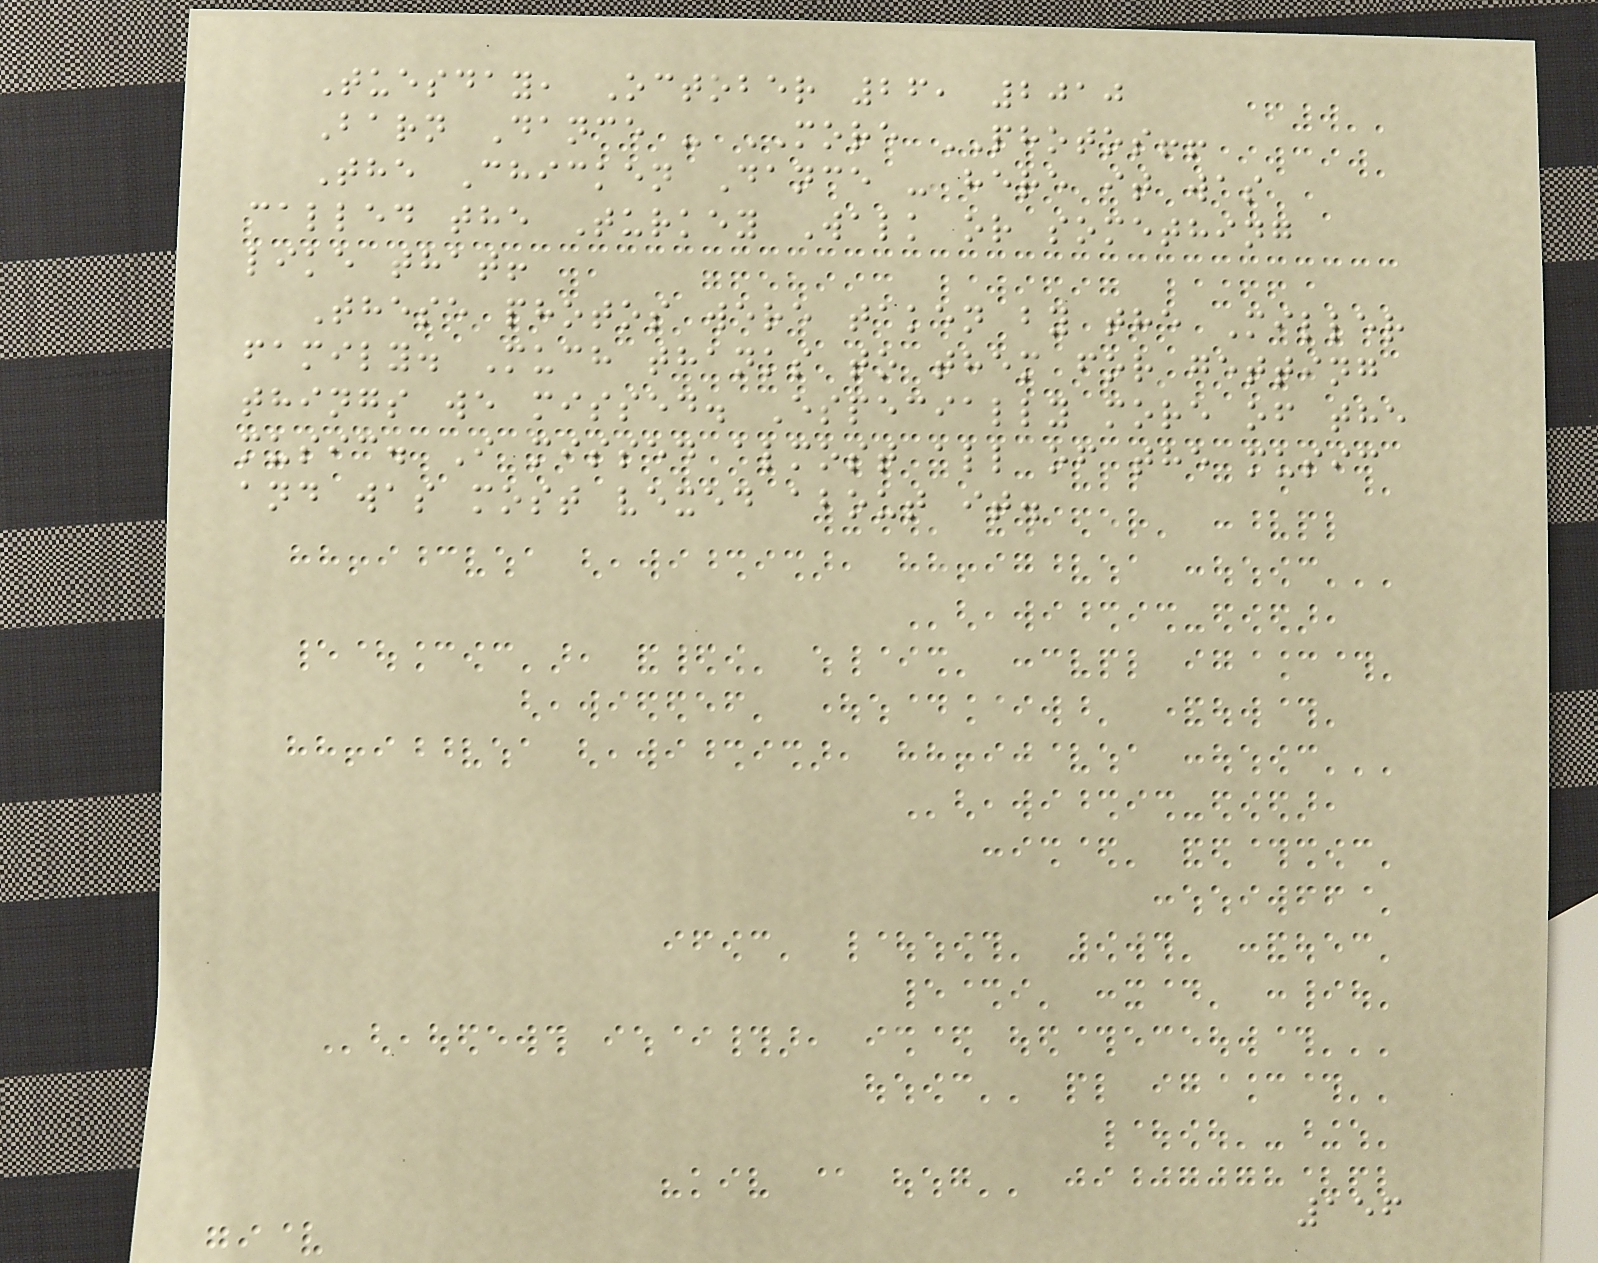Tuesday, October 26, 2010
Barn Dance - MORE PHOTOS!!
The Chicken Dance - here it was
called the Turkey Walk or something
like that!
These photos were taken by the Miller
family. Much thanks to them for getting
things we missed. Especially more of the
music. I missed almost all of the music
and was most vexed about it.
156
